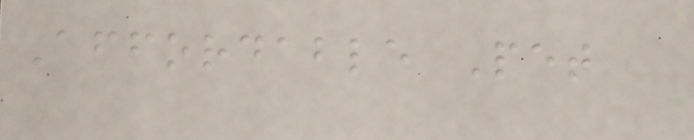Affordable Pet
